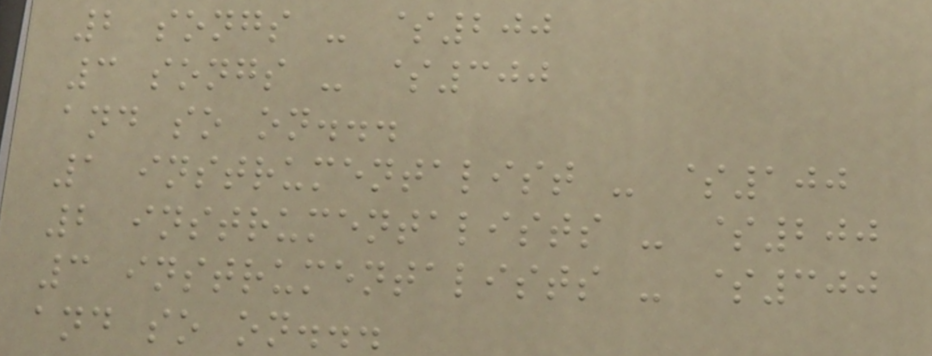2 songs - $200
3 songs - $300
and so on...
1 instrumentalist - $100
2 instrumentalists - $200
3 instrumentalists - $300
and so on...
